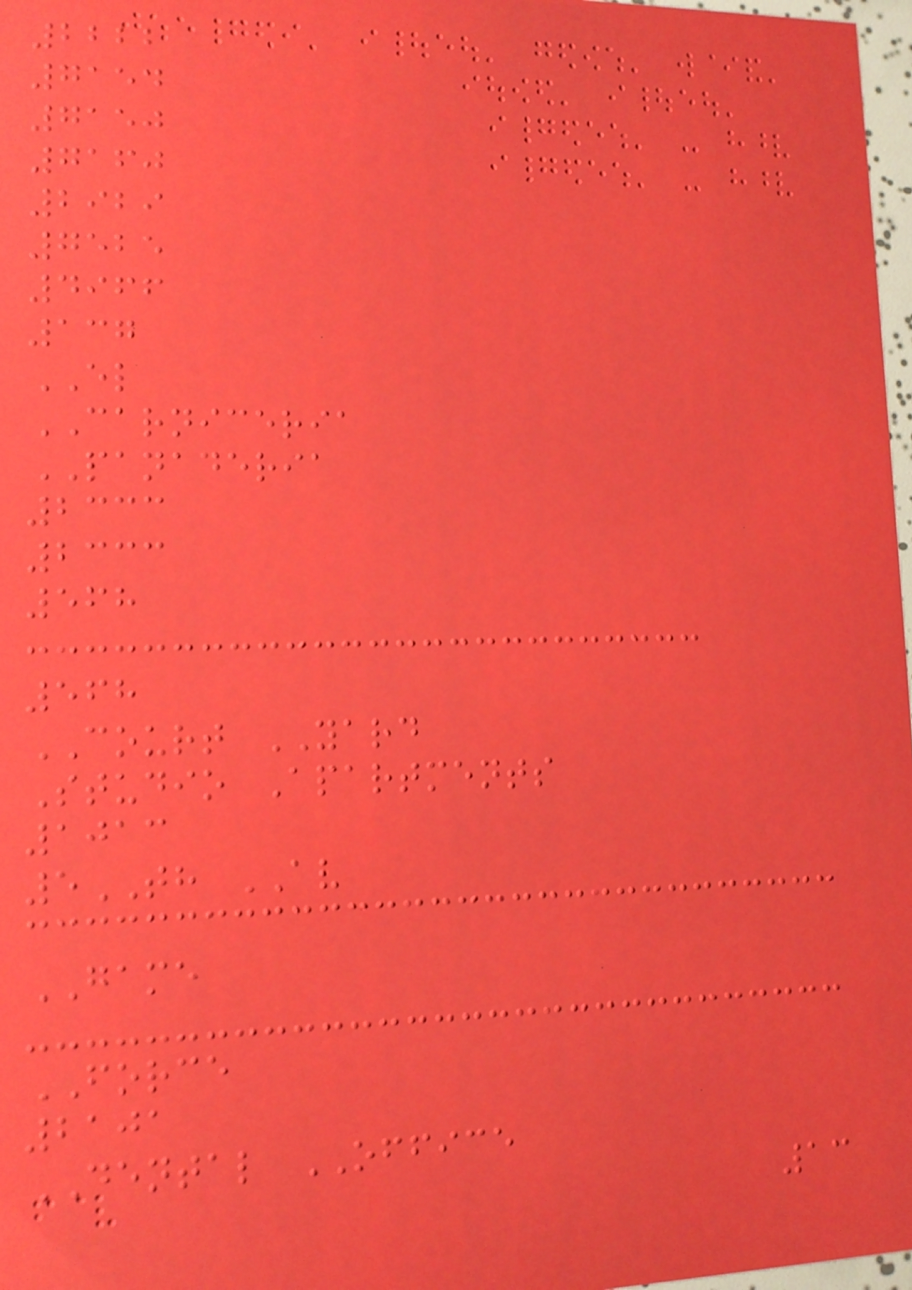2222
7154
7150
7160
2929
7525
4966
137
EL
CARNICERIA
PANADERIA
2333
2333
568
568
COURT YARD
Studio Apartments
1013
5TH AV
GAME
FORCE
2101
DENTAL OFFICE
13
